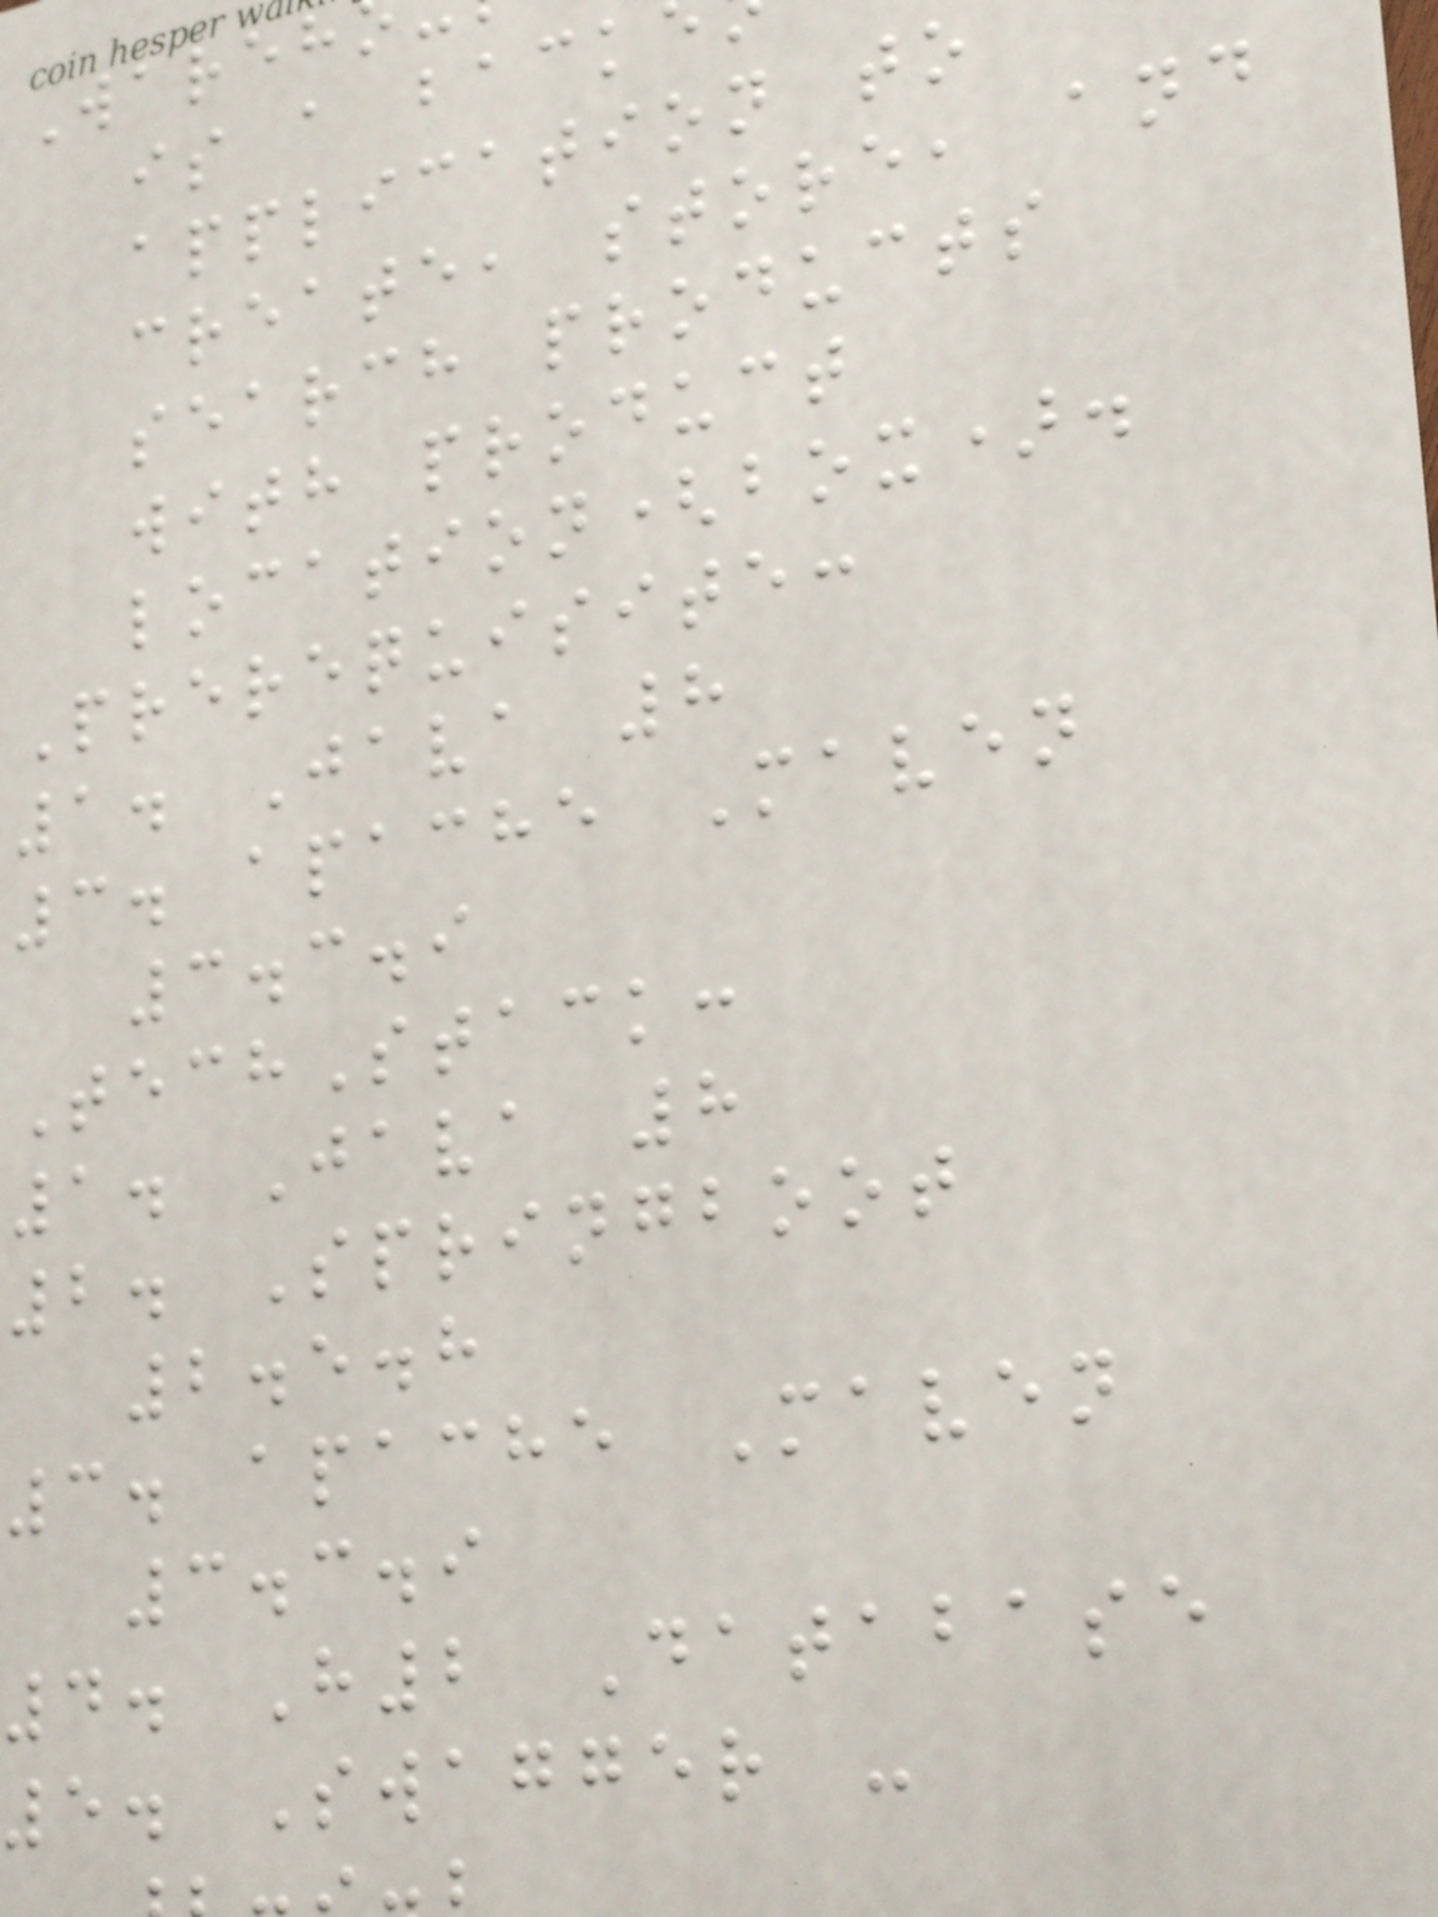Wareh
is a back
application to
create, store, and
search products
with product
location(box).
Prerequisite:
1. Java 8
3. apache Maven
3.3.9
TechStack:
1. Java 8
2. Springboot
2.5.8
3. apache Maven
3.3.9
4. H2 Database
5. Swagger -
